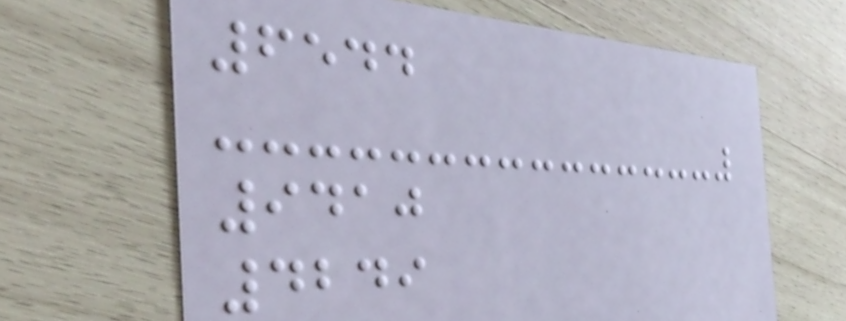6544
9410
4249
